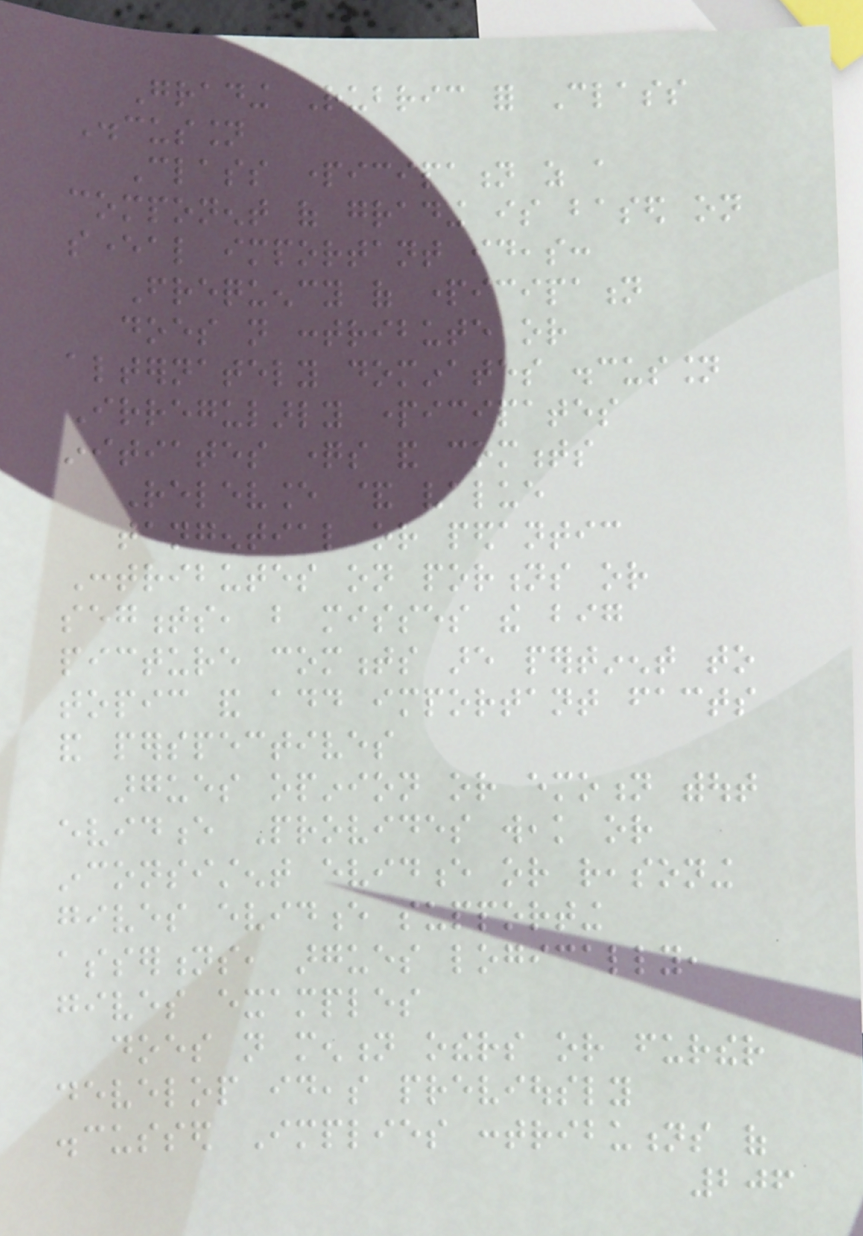Grading Rubric for Class
Discussion
Class participation as a
component of grading is based on
several important ideas:
Frequency of participation
does not contribute or
alternately dominates discussion
Irregularly participates
initiates questions and comments
Relevance & value
tangential or pedantic
Contributes on portions or
segments, but misses the big
picture comments are pertinent to
topic and add important facts
and perspectives
argues opinion or emotion without
evidence Provides weak or
inconsistent evidence or reasoning
gives evidence supporting
assertions, argues logically,
gives examples
does not mention others or further
develop ideas previously
discussed Implies contributions of
206
